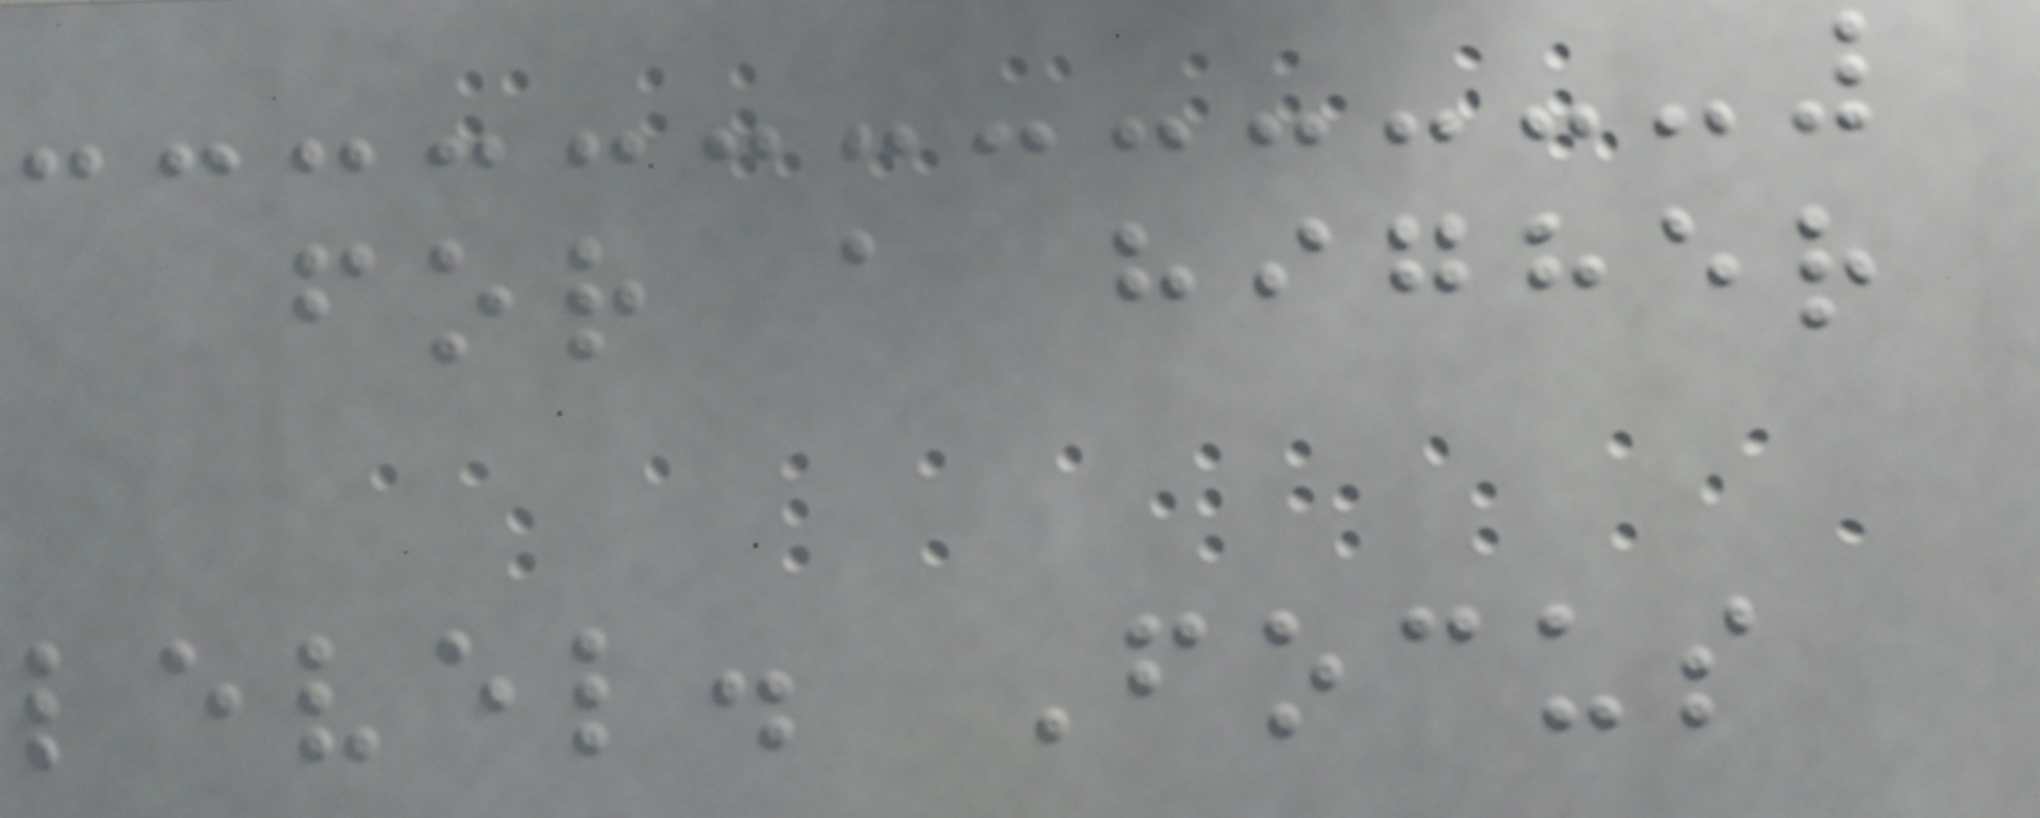for a higher
level. Focus
